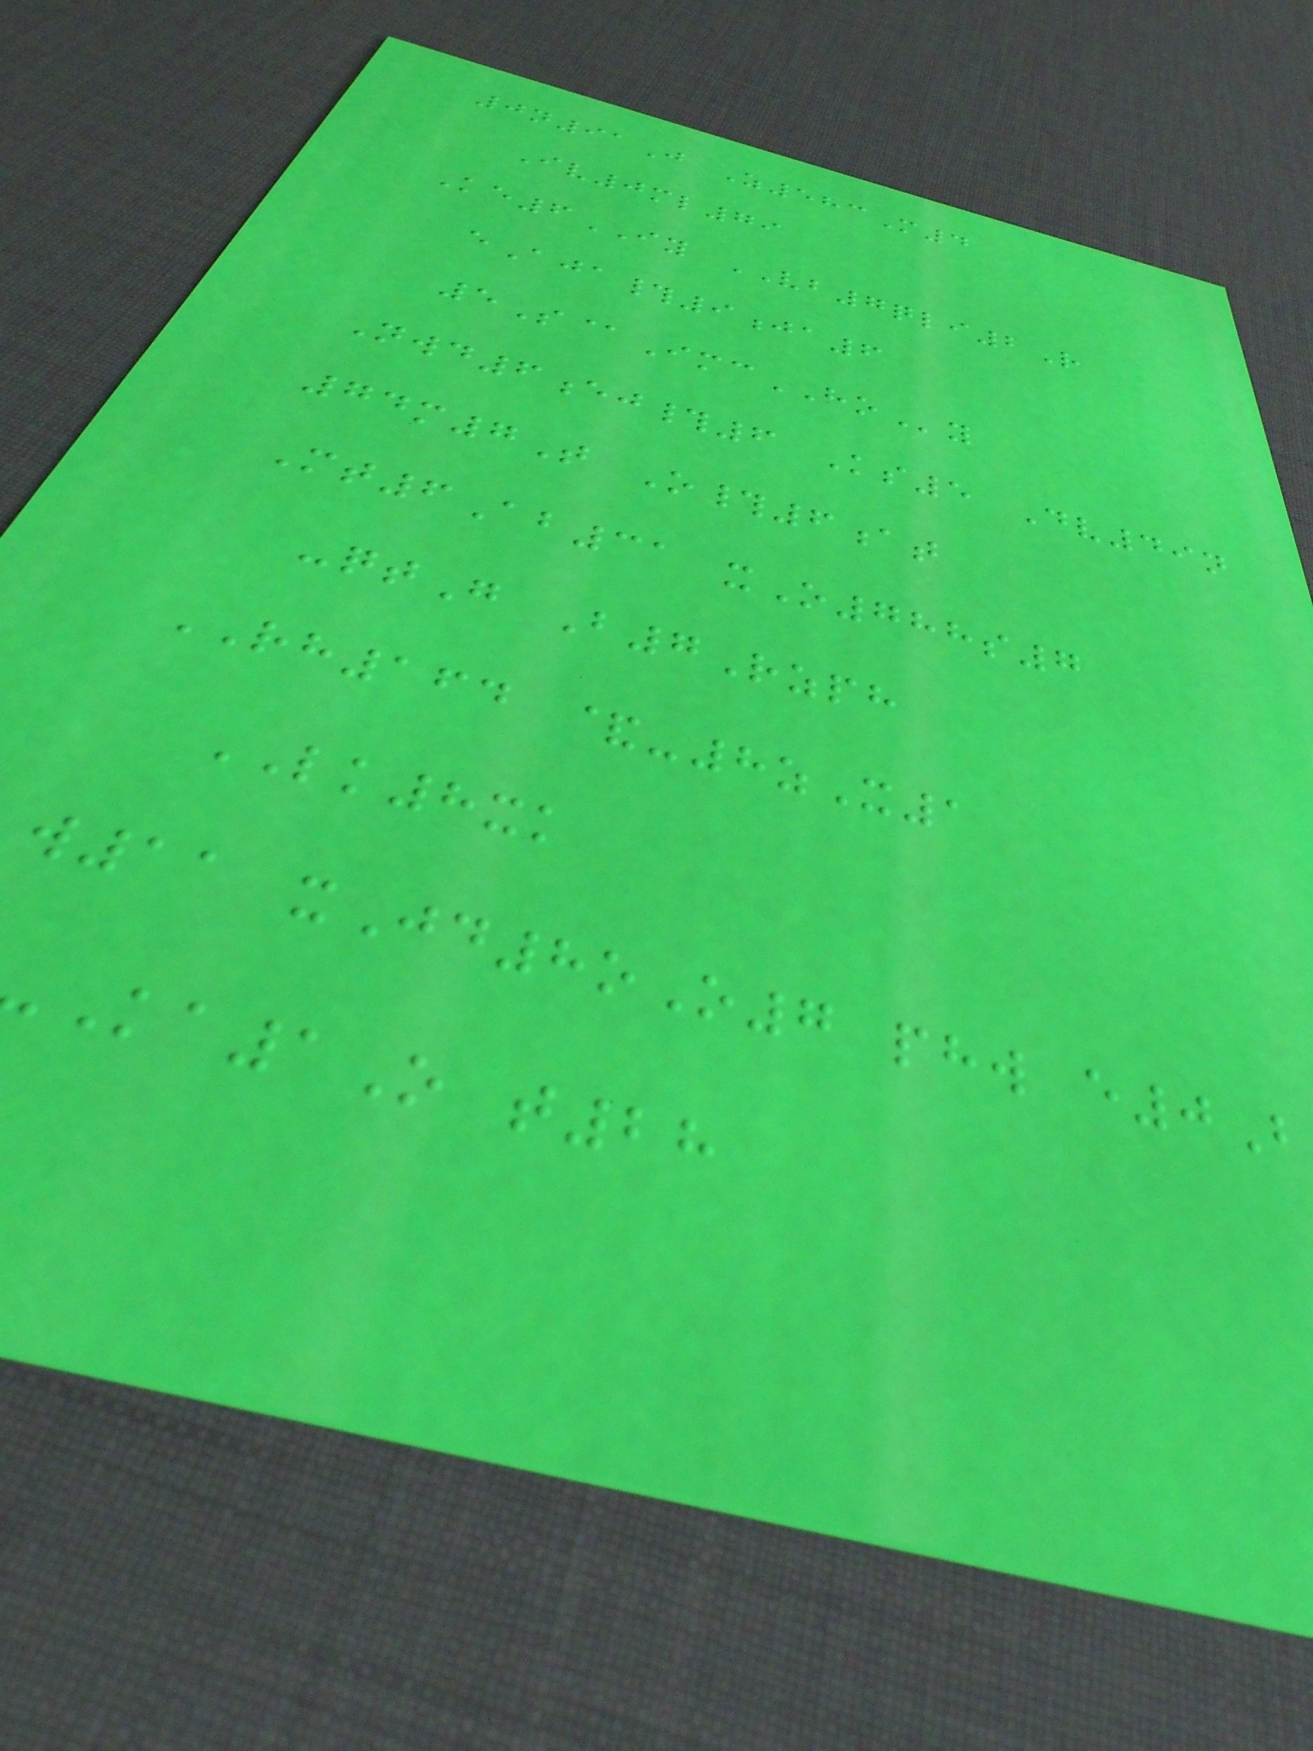0n91J Z583M4
Iv0ml79
Ke6IY VB7qli2R
eAja#9ja6
5S@ImcHOy
Nwd6ej#6 Ks5 Dv49n
74m7T O#6at
Mt6Ab31 xO788s7
-qtG B7Rzph
RH164 &-8zX1
LK8xk
w11 xJd8oO7 phw e0B
Ka1O t28
